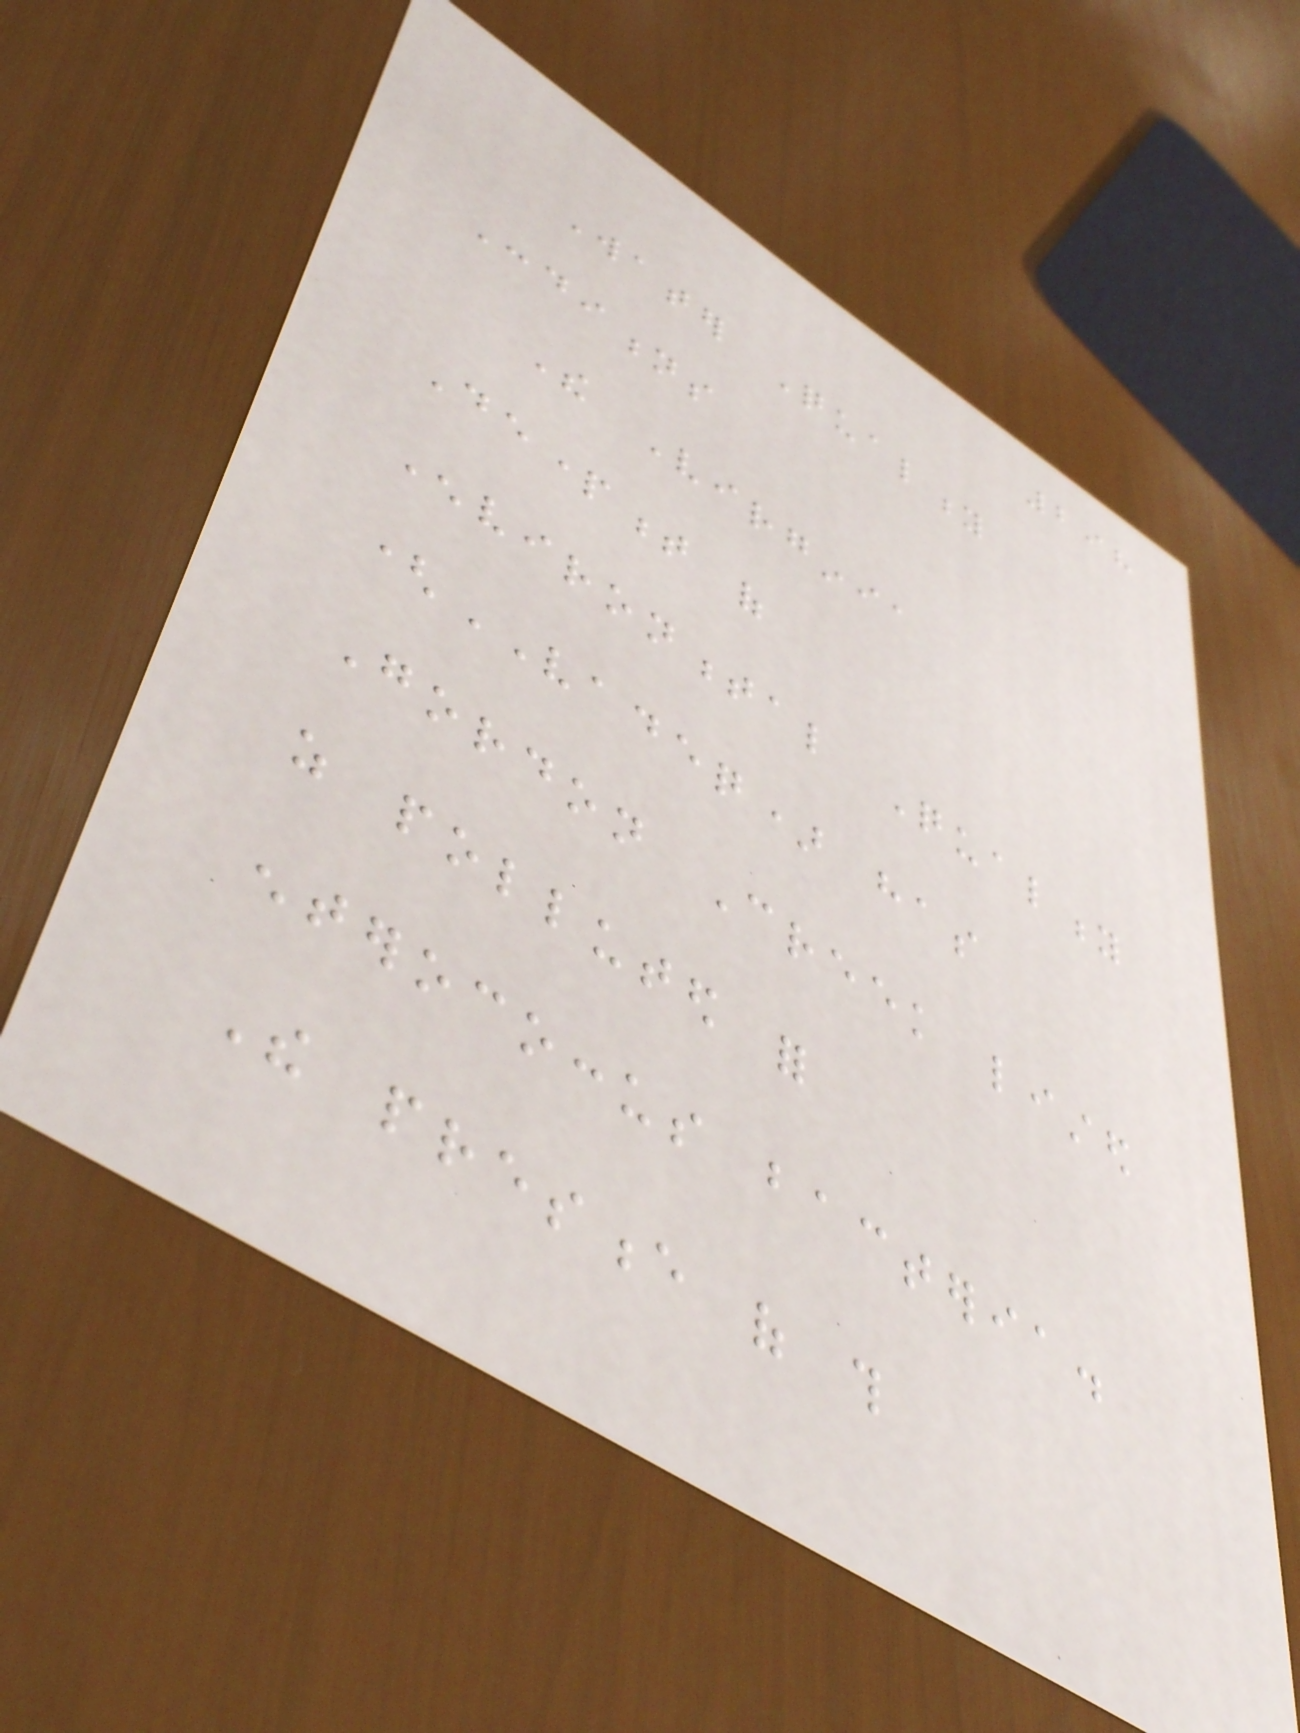298
Water Quality
Conditions
The Virginia
Department of
Environmental Quality
(VADEQ) has
Gordon Creek listed
as polluted for
enterococcus bacteria.
The presence of this
